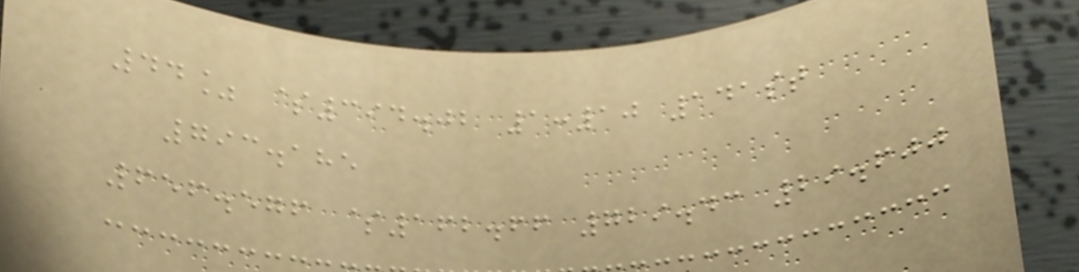44% $394.02 1:10 141st
793.185
656.576 $162.66 729.43 29.600
